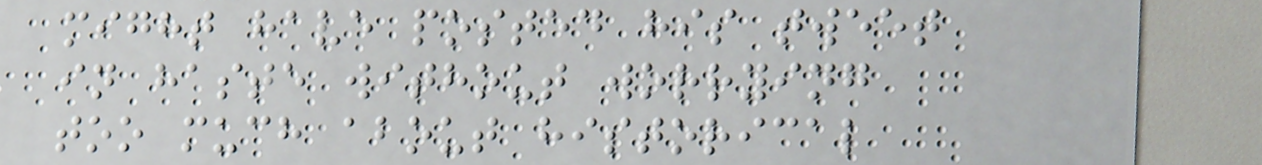might have posted his tweet
in haste without worrying
too much about historical
